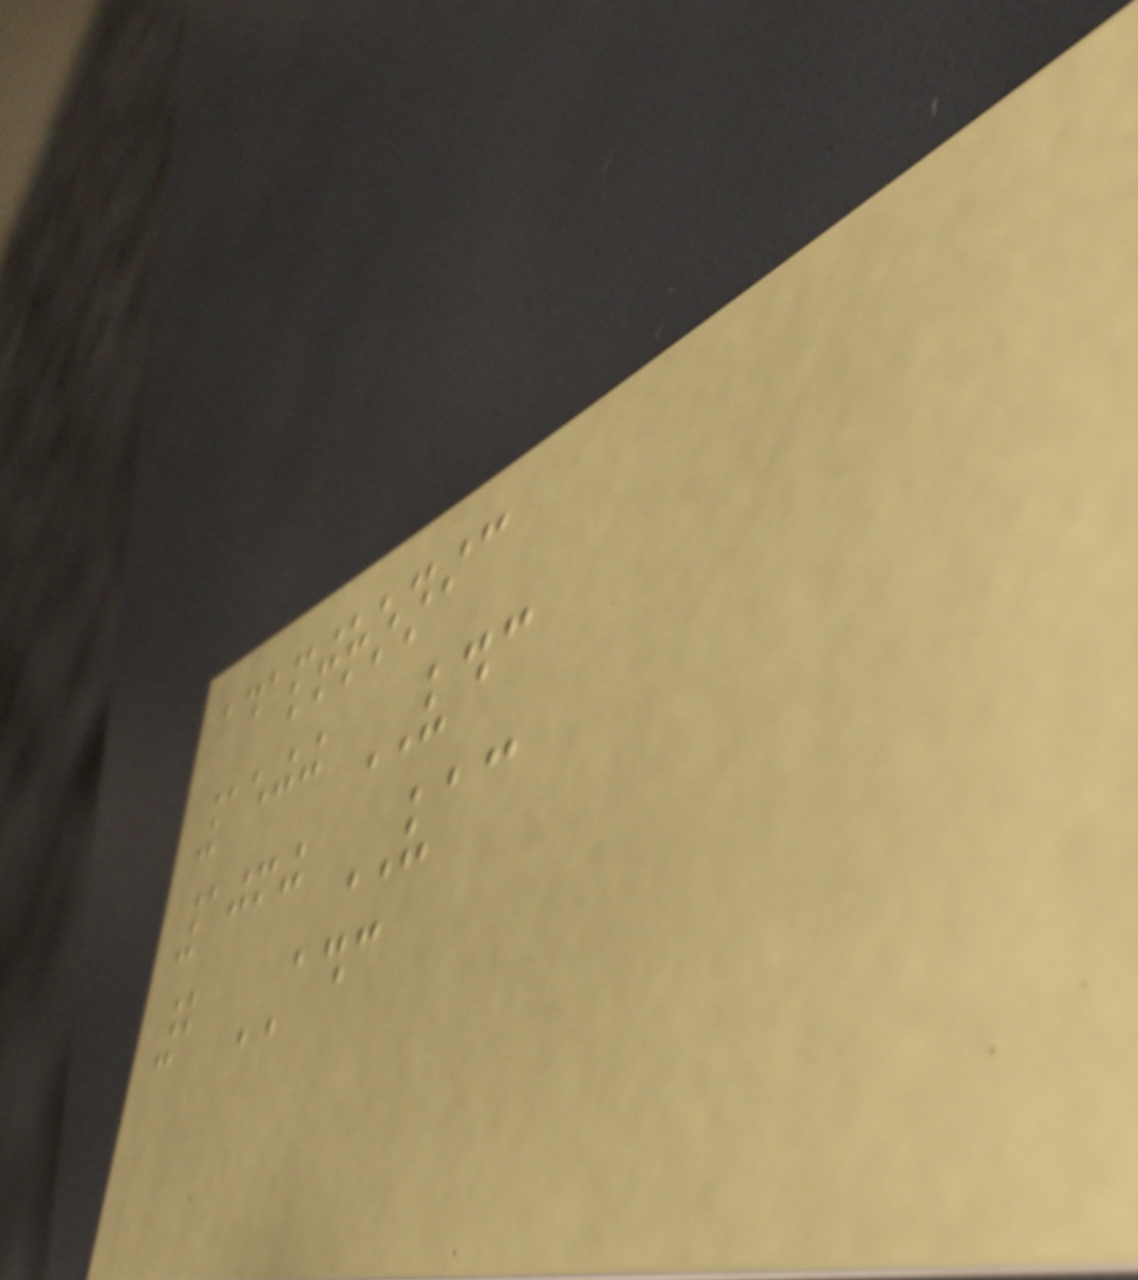adaptronic
1500 VDC
1060 VAC
2 ADC
